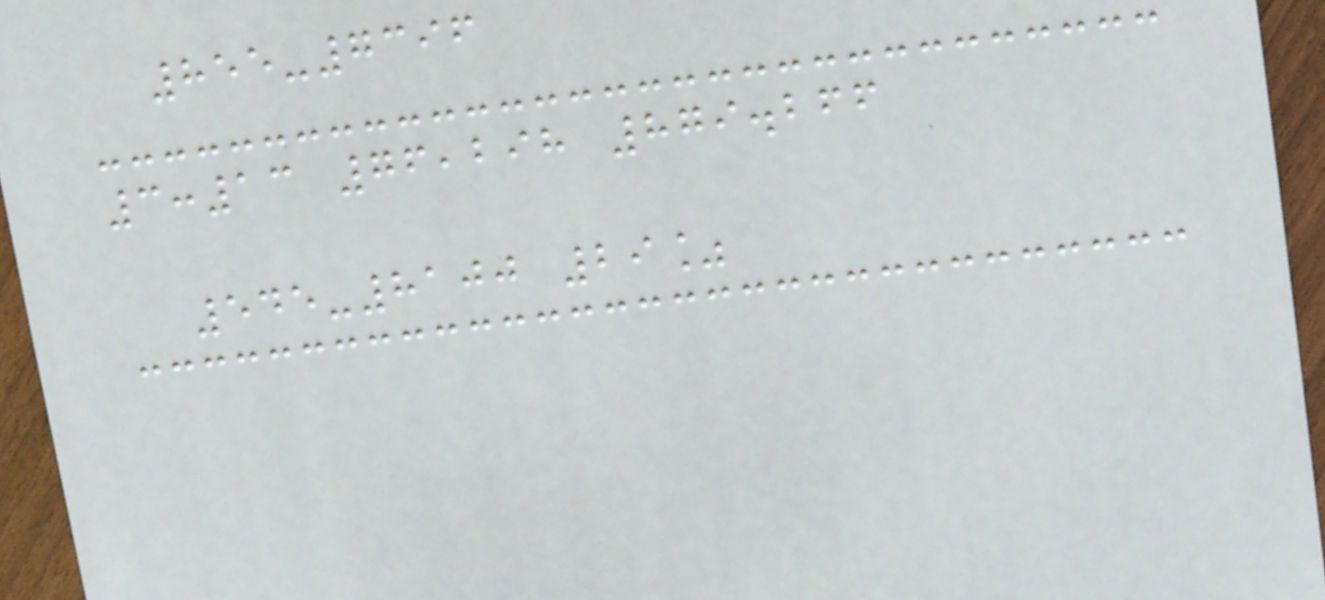855-7396
3:13 76,298 879.266
545-8100 29%
